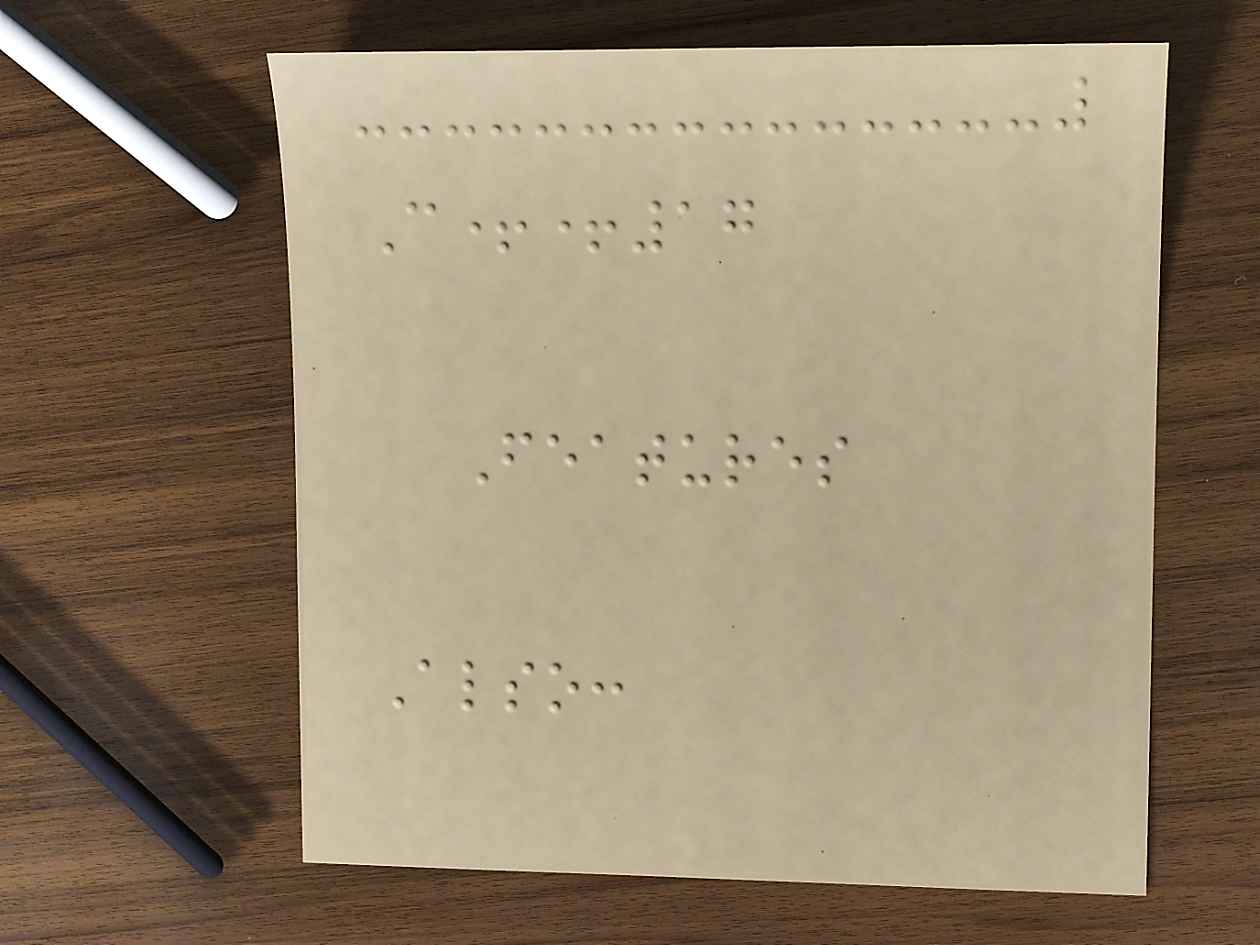C++17
Features
Also:
